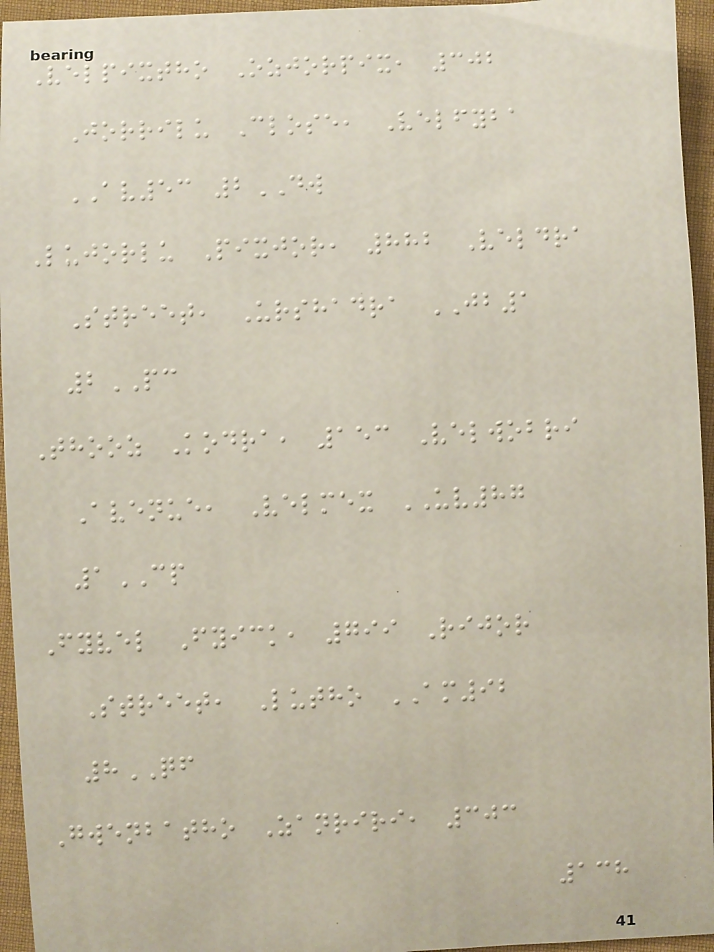Velpixtho Ozjorpix, 302
Jorrilu Close, Velfyba
AV53 2DW
Lujorlu Pixjor, 882 Veldra
Street, Urshadra JB1
2PC
Thooz Kodra, 153 Velwobri
Avenue, Velmex UV87
1CP
Fyvel Fyick, 799 Rijor
Street, Lutho AM92
8QF
Gwenbatho Zanriri, 303
138
